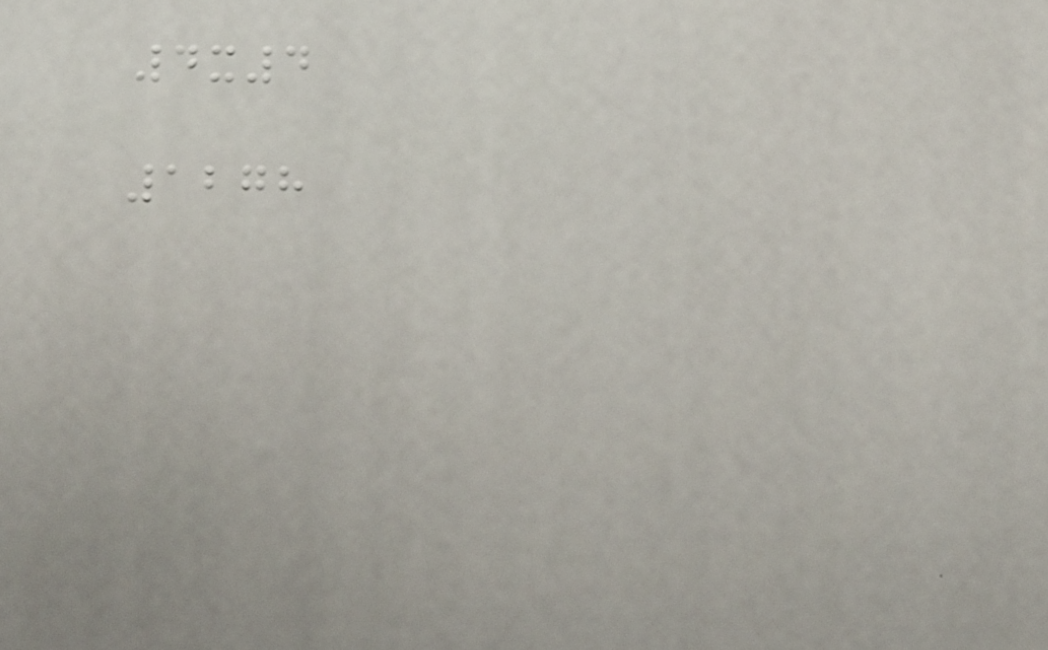4x4
1278
